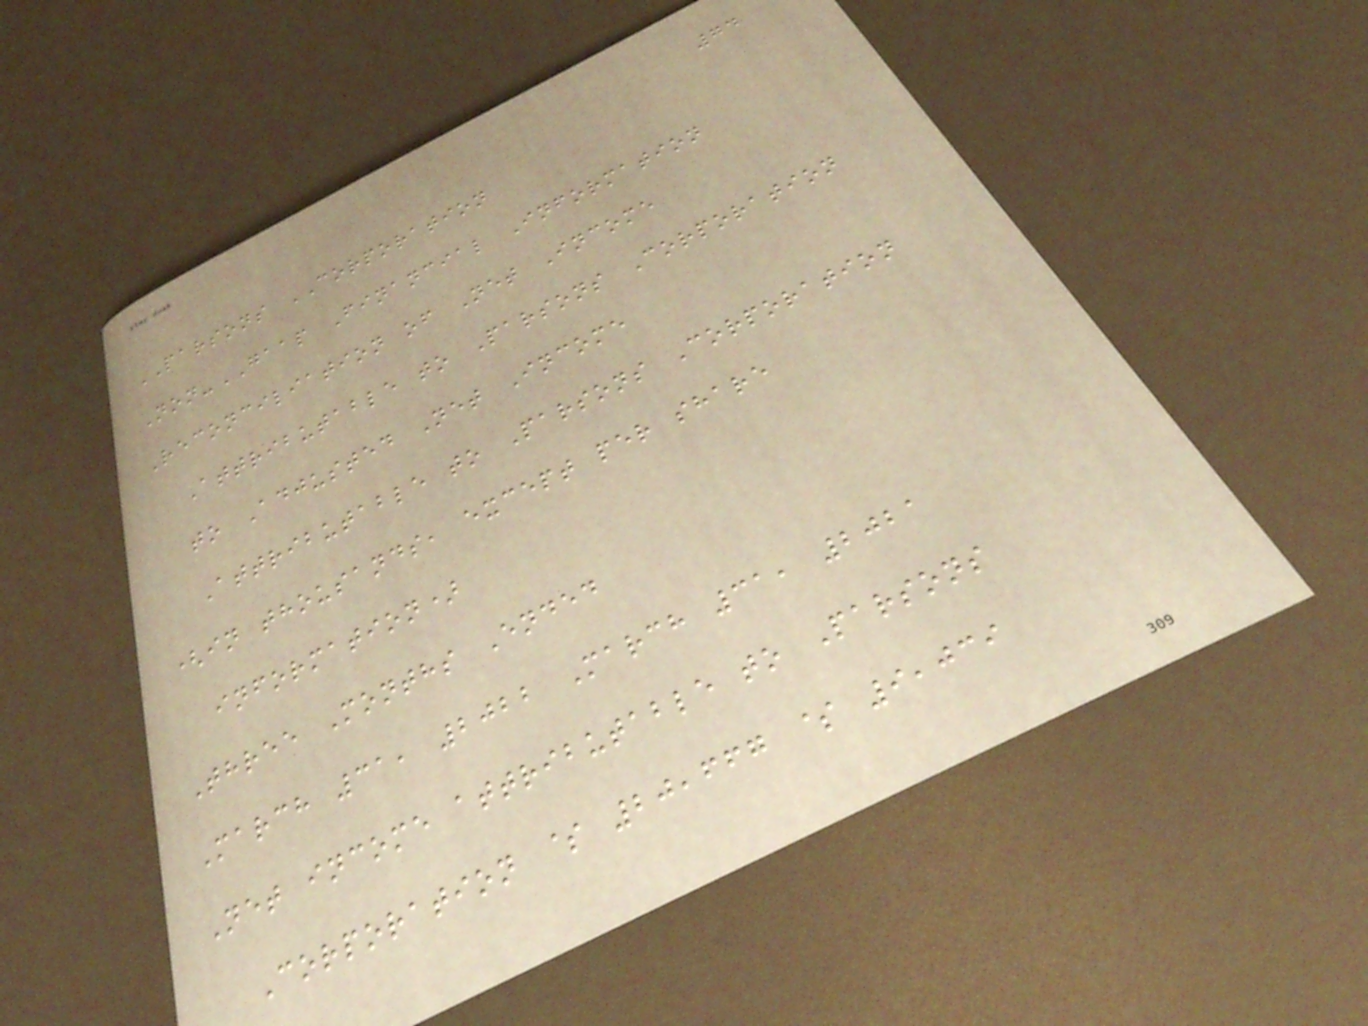74
PARSONS CORPORATION
Non-GAAP Financial Information
Reconciliation of Net Income
Attributable to Parsons Corporation
to Adjusted Net Income
Attributable to Parsons Corporation
(in thousands, except per share
information)
Three Months Ended
March 31, 2022 March 31, 2021
Net income attributable to Parsons
Corporation $ 20,667 $ 9,039
